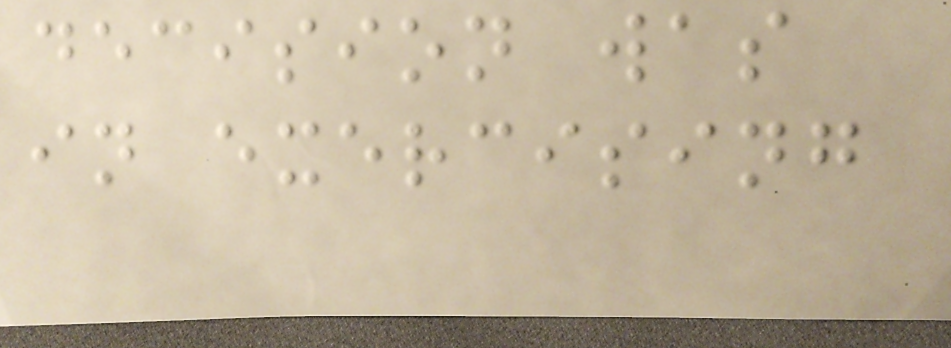decision was
in exercising
